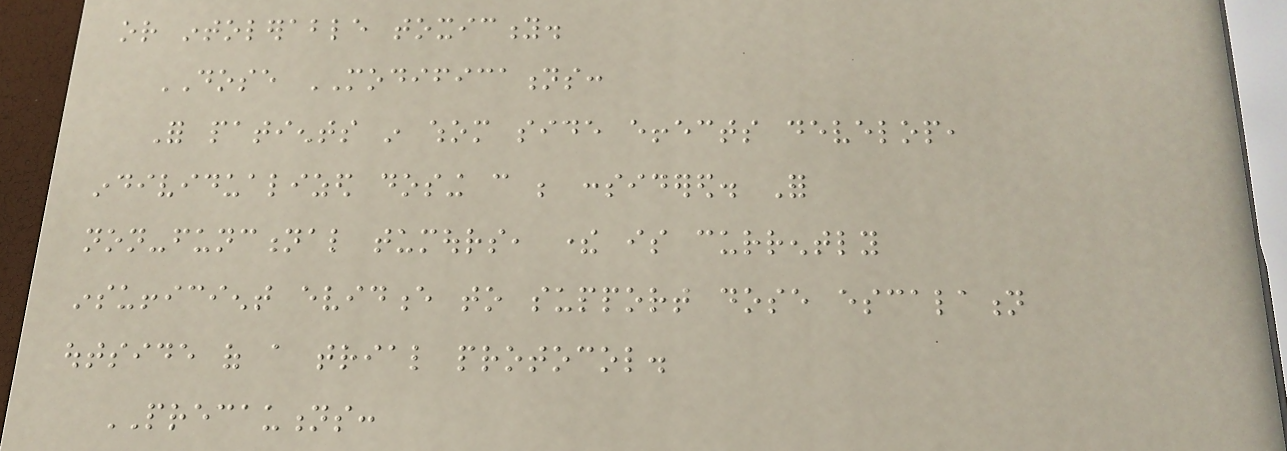or intolerable toxicity.
DOSE MODIFICATIONS:
For patients in whom side effects develop,
individualized dosing can be considered. For
non-functional tumours, there is currently
insufficient evidence to support dose escalation
outside of a trial protocol.
PRECAUTIONS:
